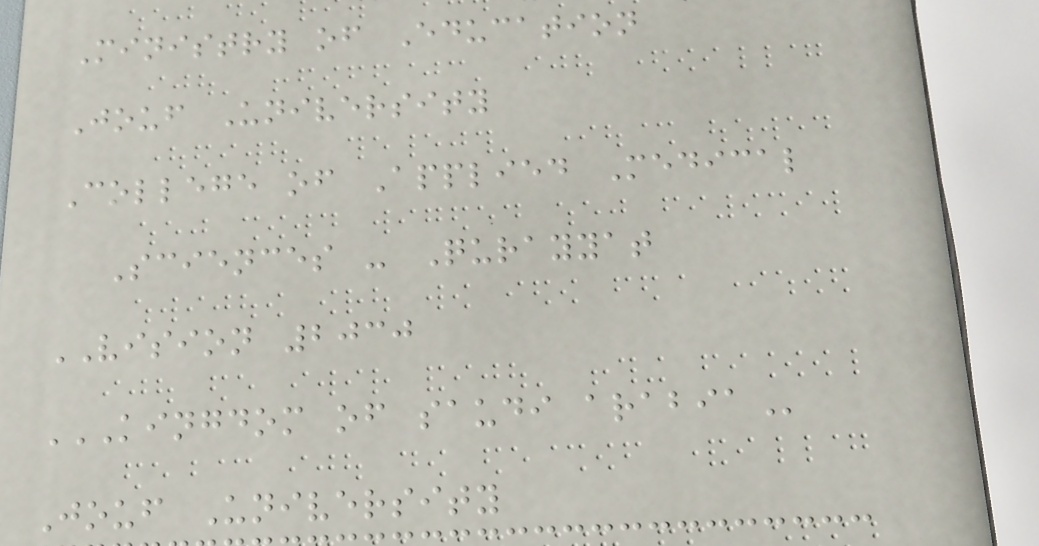Ministry of Education
Jouf University
College of Applied Medical
Sciences - Qurayyat
VISION 2030
KINGDOM OF SAUDI ARABIA
Jouf University
